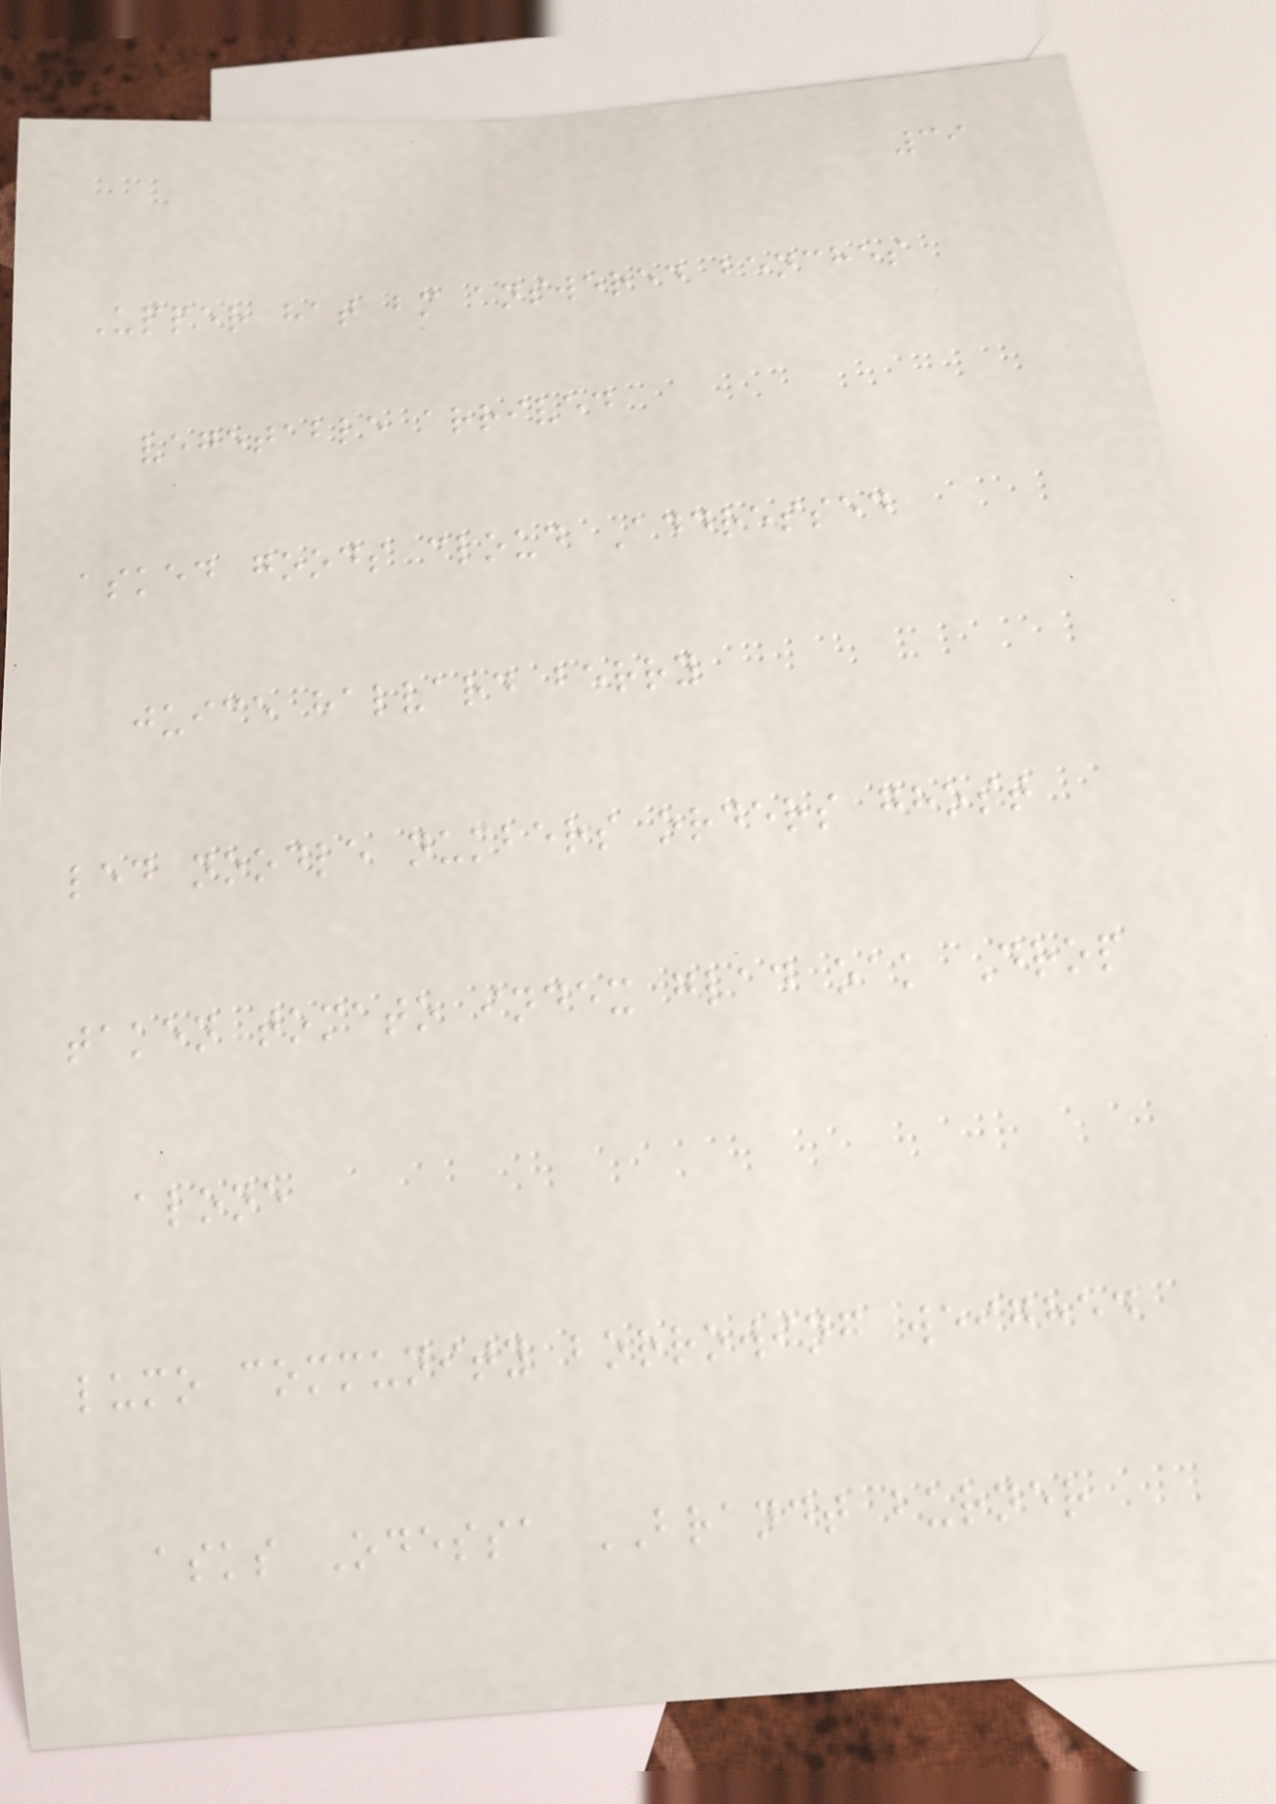39
Upper hat bm answered benches
vegetable arrived
asked goods cloud Addressed
juice halvard berry
led noodle numbers orders ghost
taken tomato index glad oak Drop
alone
lumo community borrowing weighed
asks Odessa BRANDT burner
